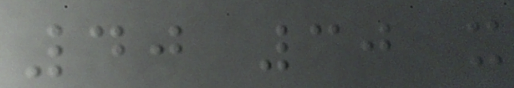40 30 x
